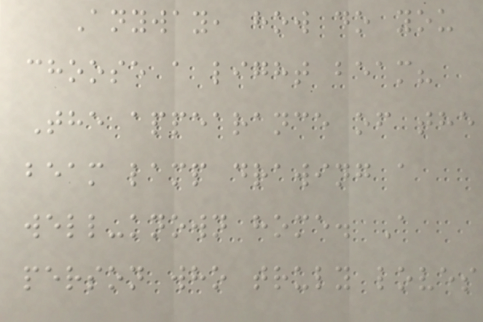Anyway, how do you
choose a light beam?
The appearance of the
beam lamp drawing a
well-known home. A
person who truly loves
